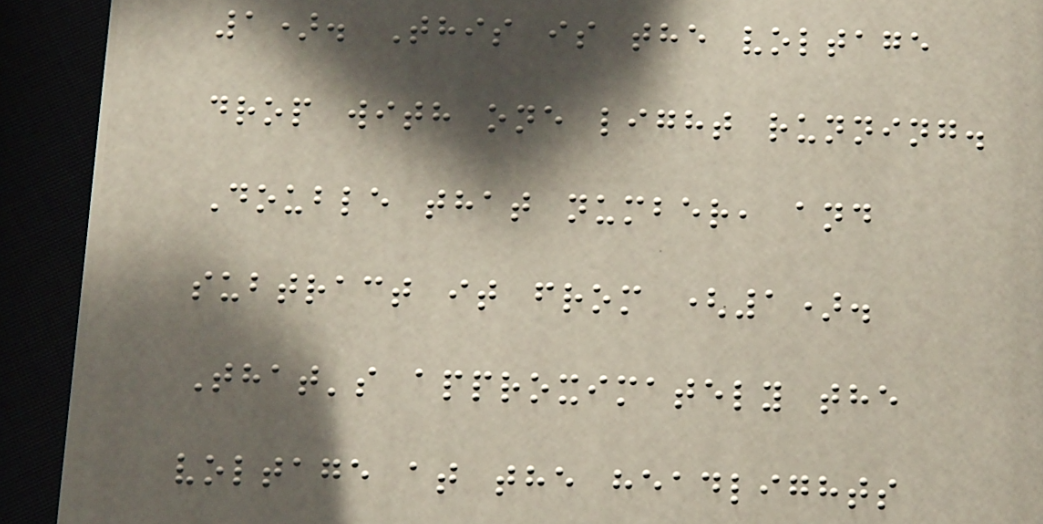1). This is the voltage
drop with one light running.
Double that number, and
subtract it from (1).
That's approximately the
voltage at the headlights
